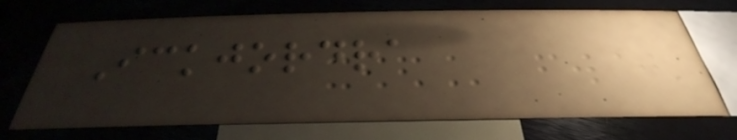Ickjordra
